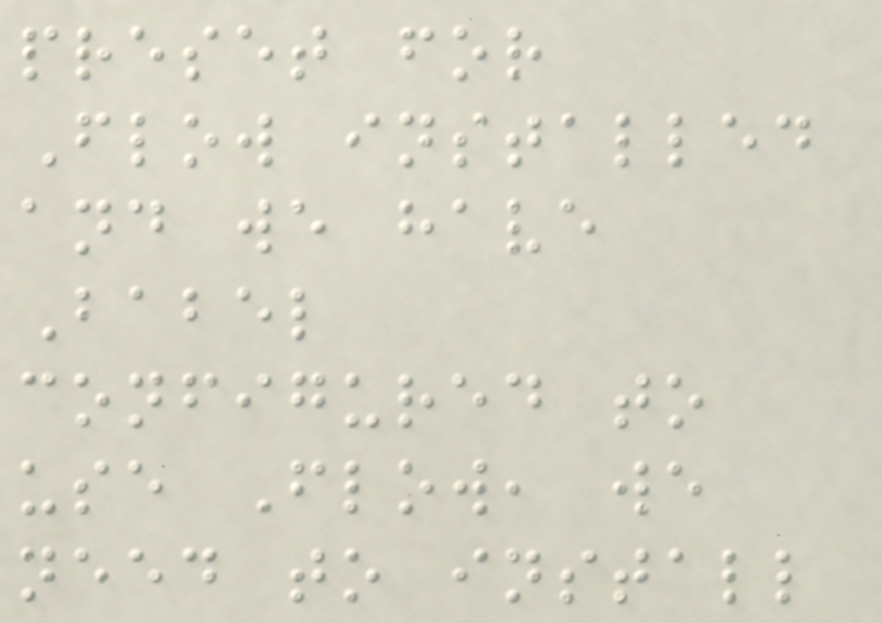preset for
Flow installed
and we have
Babel
configured to
use Flow, we
need to install
